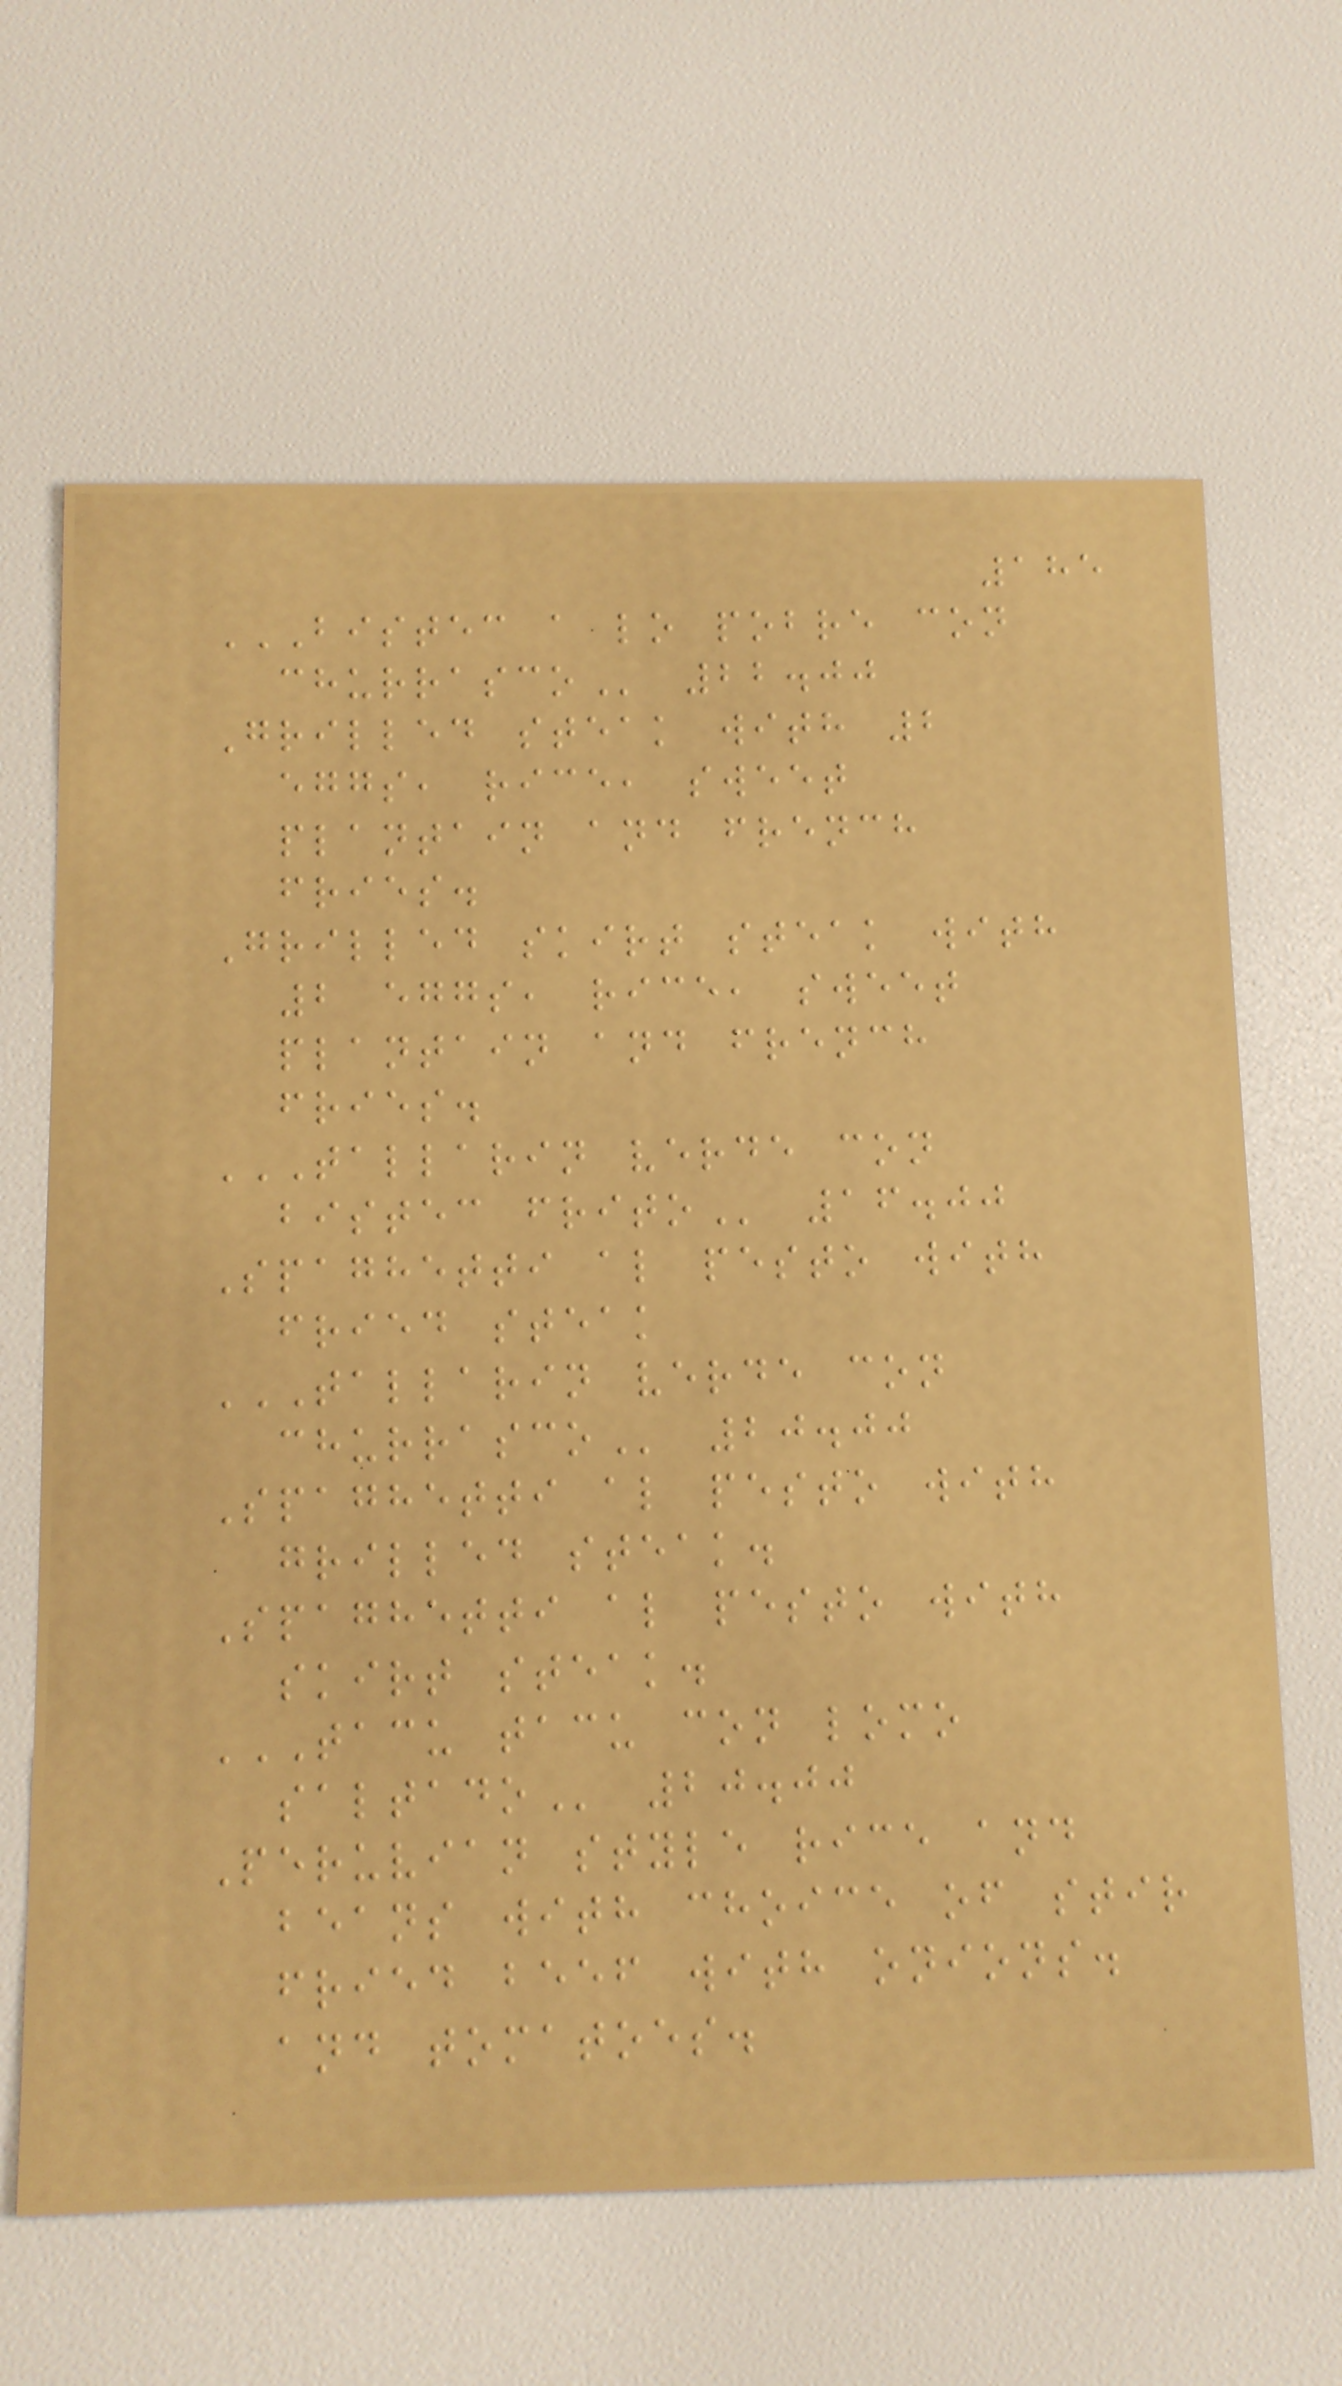185
BISTEC A LO POBRE CON
CHURRASCO 22.00
Grilled steak with 2
eggs, rice, sweet
plantain and french
fries.
Grilled skirt steak with
2 eggs, rice, sweet
plantain and french
fries.
TALLARIN VERDE CON
BISTEC FRITO 16.00
Spaghetti al pesto with
fried steak
TALLARIN VERDE CON
CHURRASCO 20.00
Spaghetti al pesto with
grilled steak.
Spaghetti al pesto with
skirt steak.
TACU TACU CON LOMO
SALTADO 20.00
Peruvian style rice and
beans with choice of stir
fried beef with onions.
and tomatoes.
